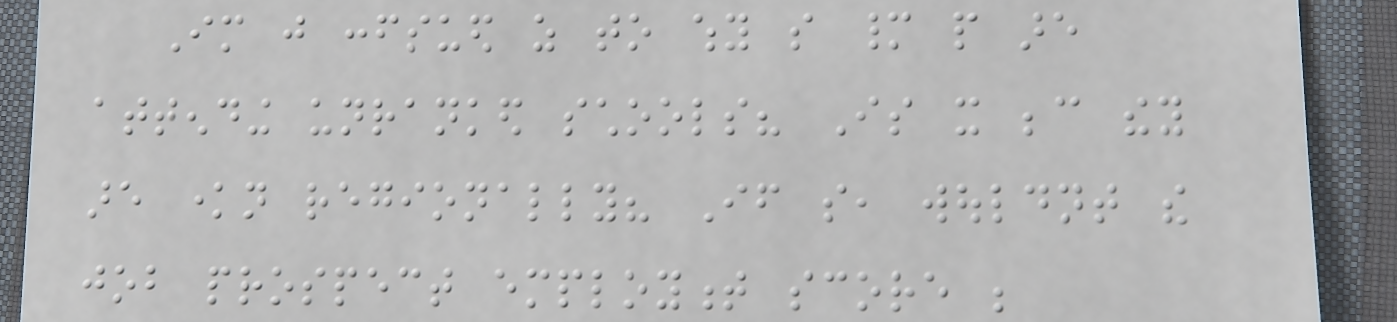Im just confsued as to why so many people are
attending unranked schools? Is it because they
are known regionally? If so, wouldnt the
job prospect employment score be
